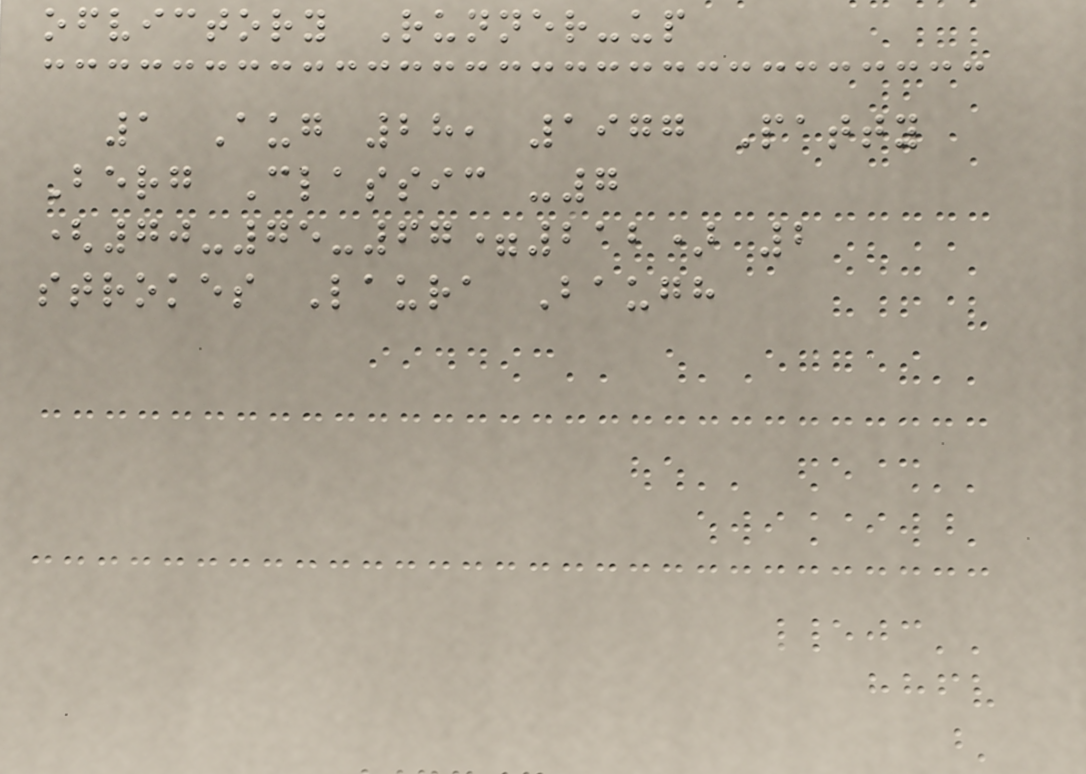ofvictory Runner-up
1 Aug 28, 1977 Patty
Berg Classic -7
(70-75-67=212) 2
strokes Laura Baugh
